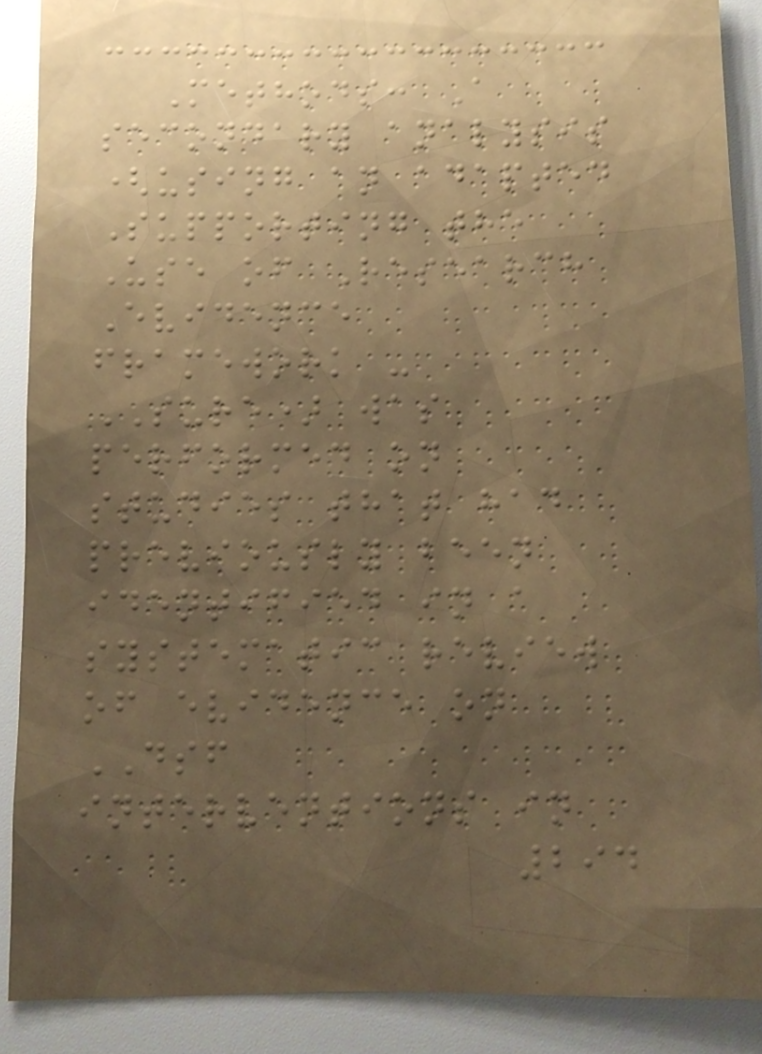Methods: A
secondary analysis
(using an adapted
Supporting the
Use of Research
Evidence
framework -
SURE) was
performed on
studies that had
previously been
identified in a
systematic review
of evidence on
DSF
interventions in
294
